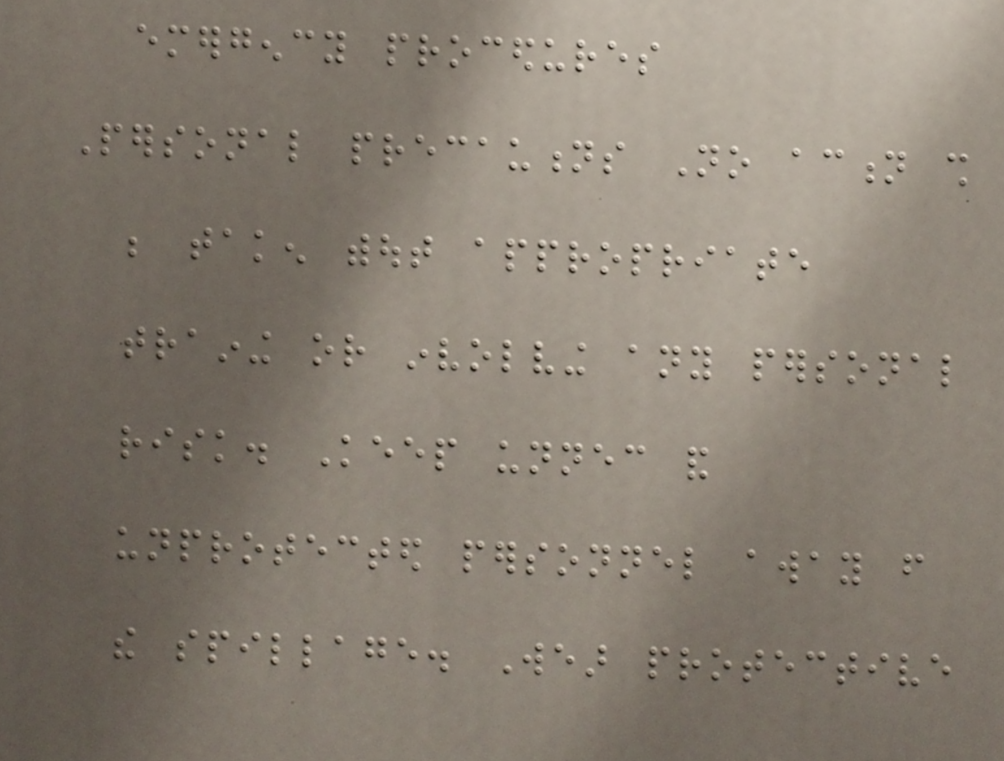emergency procedures
Personal precautions No action shall
be taken without appropriate
training or involving any personal
risk. Keep unnecessary and
unprotected personnel away from
the spillage. Wear protective
